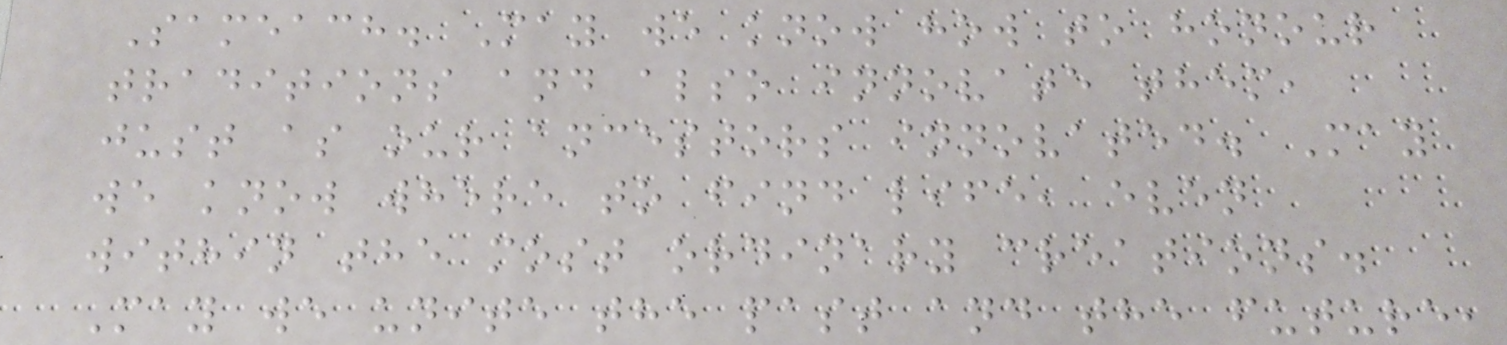Sameach. May we know how to honour
traditions and also innovate them,
just as our ancestors innovated. May
we know where to find life, even
within the most ordinary creations.
May we unite the past and the future,
